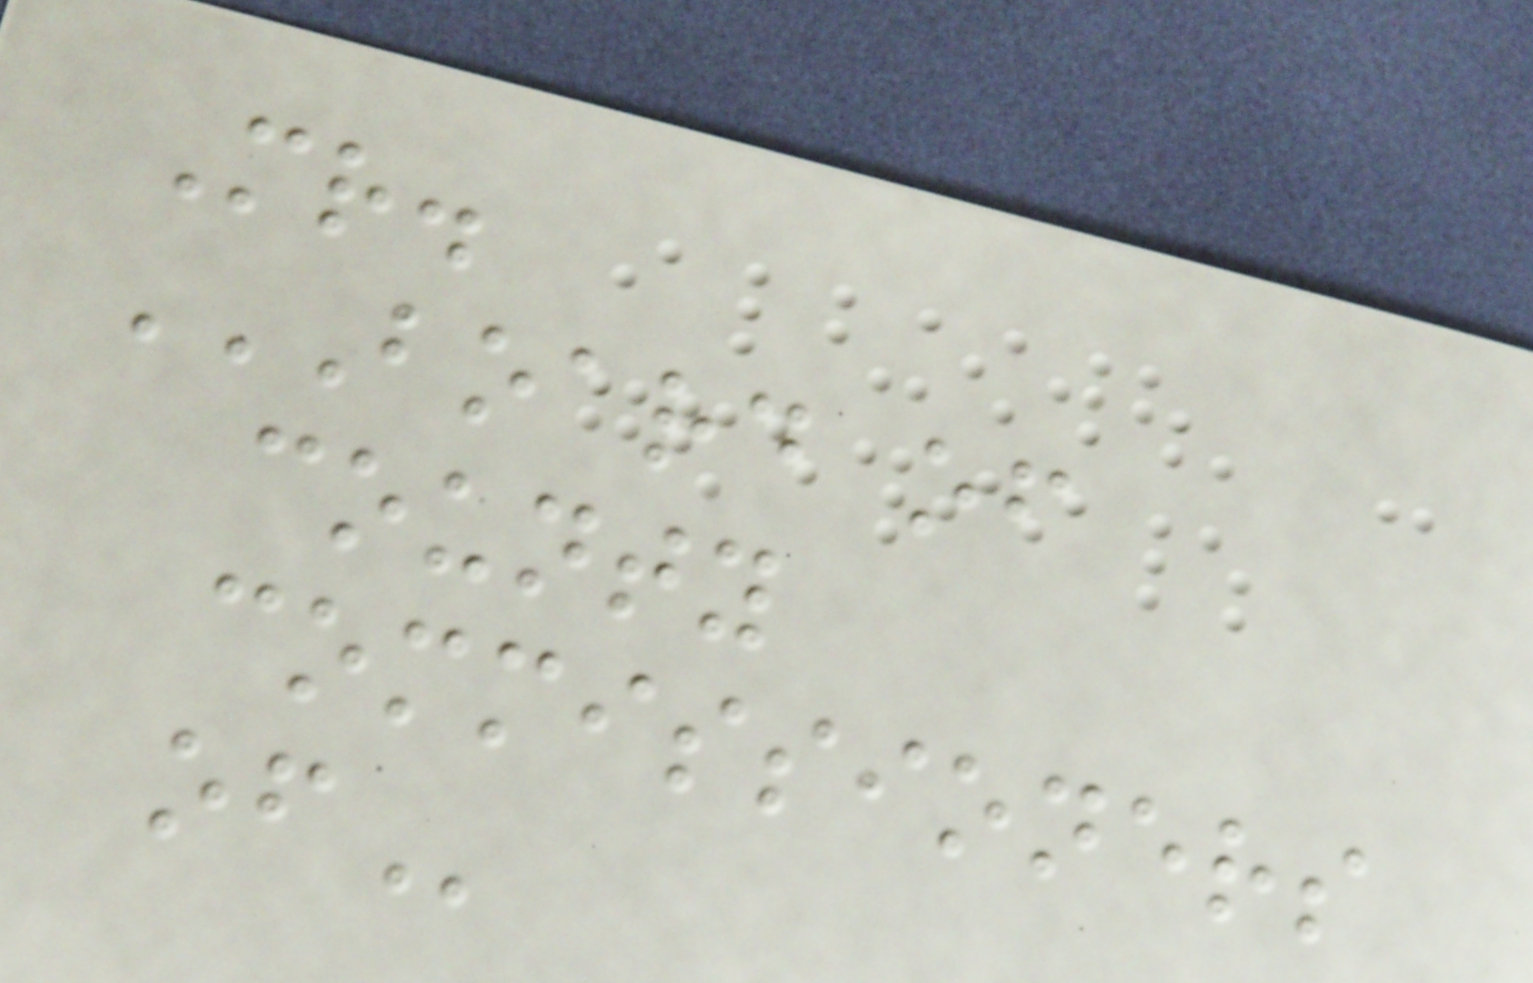Mr.
BOARD OF
COUNTY
COMMISSIONERS
OF
